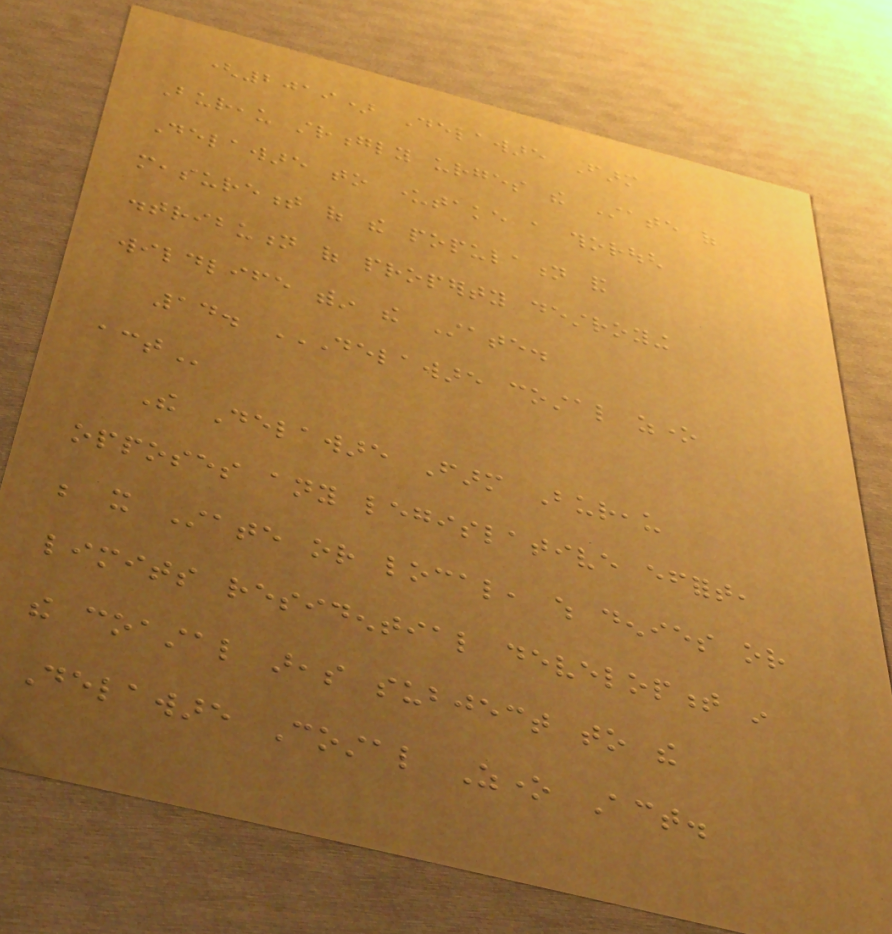(2019) Delaware Farm
Bureau strongly urges the State of
Delaware to undertake a thorough
measurement of the population and
distribution of property destroying
wildlife within the State.
14. DELAWARE COSTAL ZONE
ACT
The Delaware Farm Bureau
opposes any legislative effort,
be it State or local, which denies or
limits residential development in
the coastal areas subject to the
Delaware Costal Zone Act.
